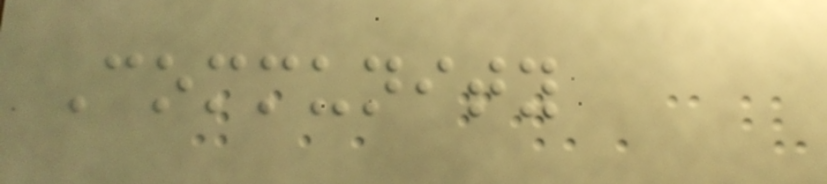Community
